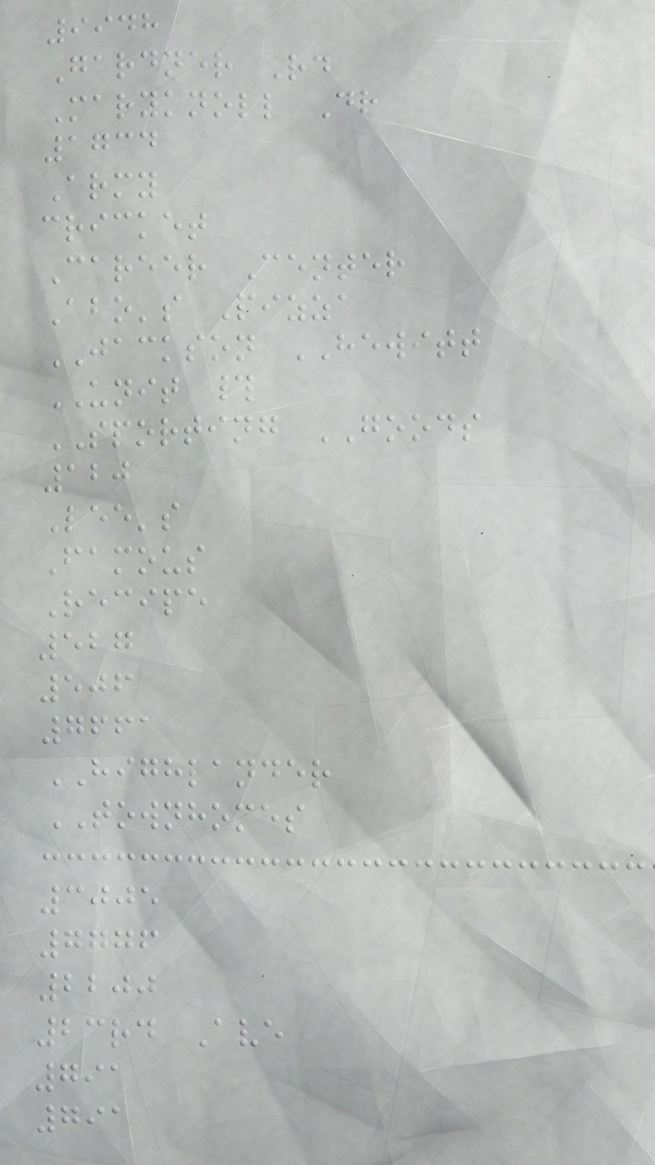9948
Gardner Rd
Maryknoll Dr
1734
Army
cricket
Career Center
Abo's Pizza
JACKSON HEWITT
UNIT #
SPORTING GOODS
120
Lee's
Famous
Recipe
527
506
7661
HIGHLANDER
TOWNHOMES
3005
7776
2200
23rd Ave
791
791
